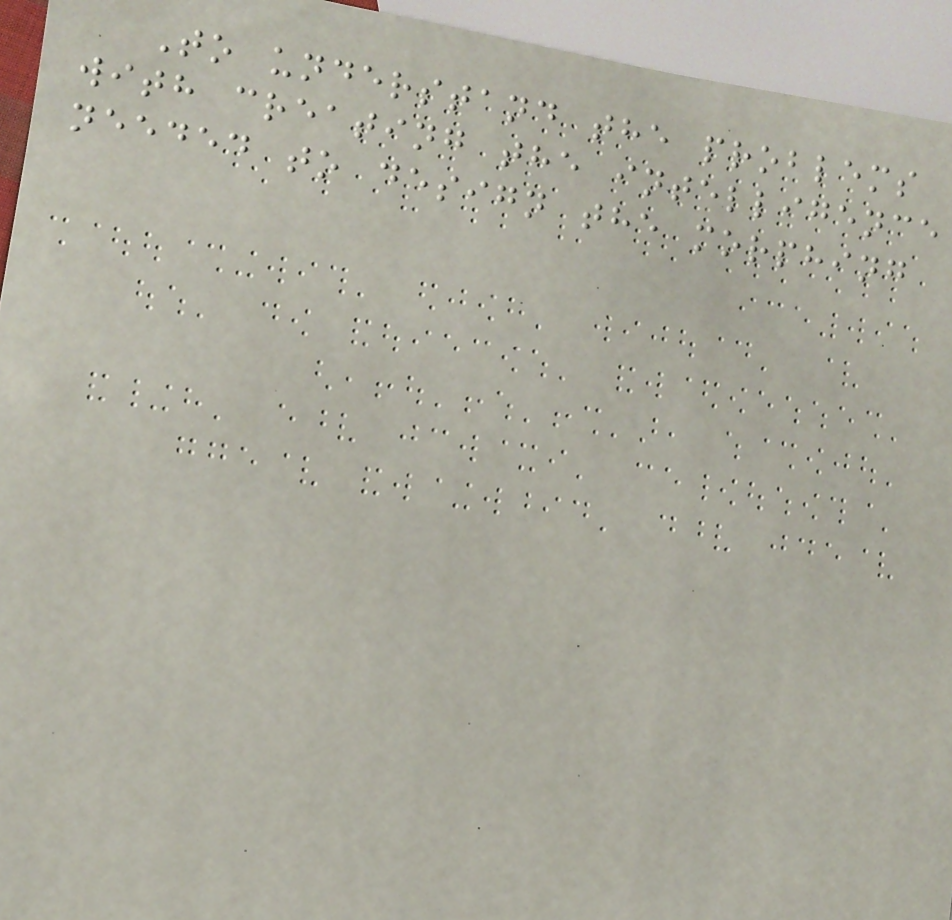To understand the problems
with creating the intelligence
needed to design the morphing
